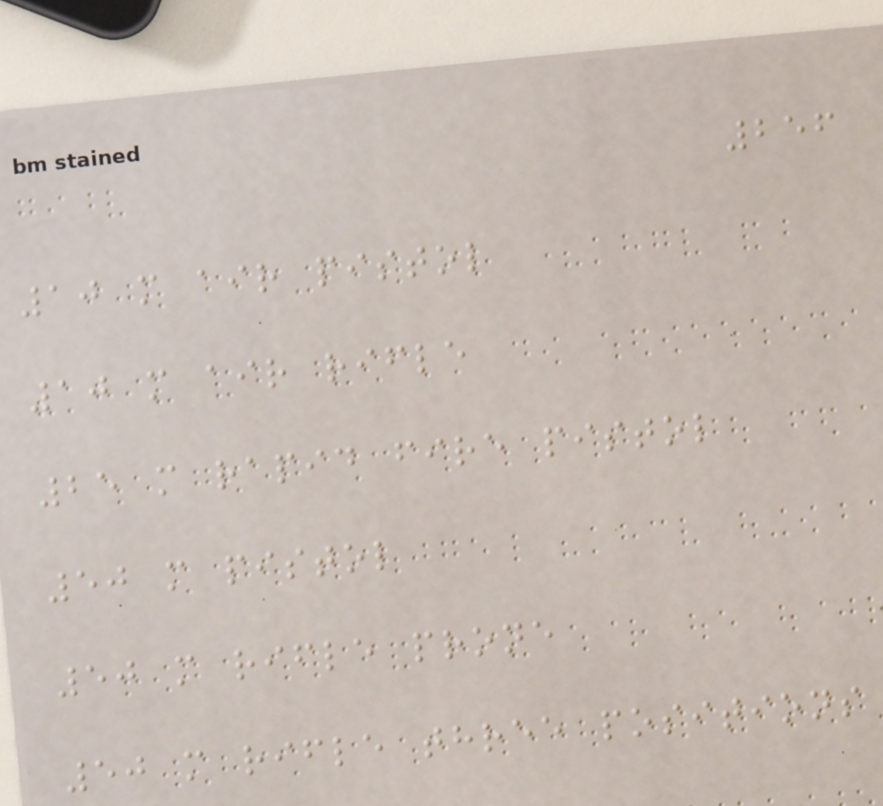256
10 m air pistol
10 m air rifle
25 m rapid fire pistol
50 m pistol
50 m rifle prone
50 m rifle three positions
